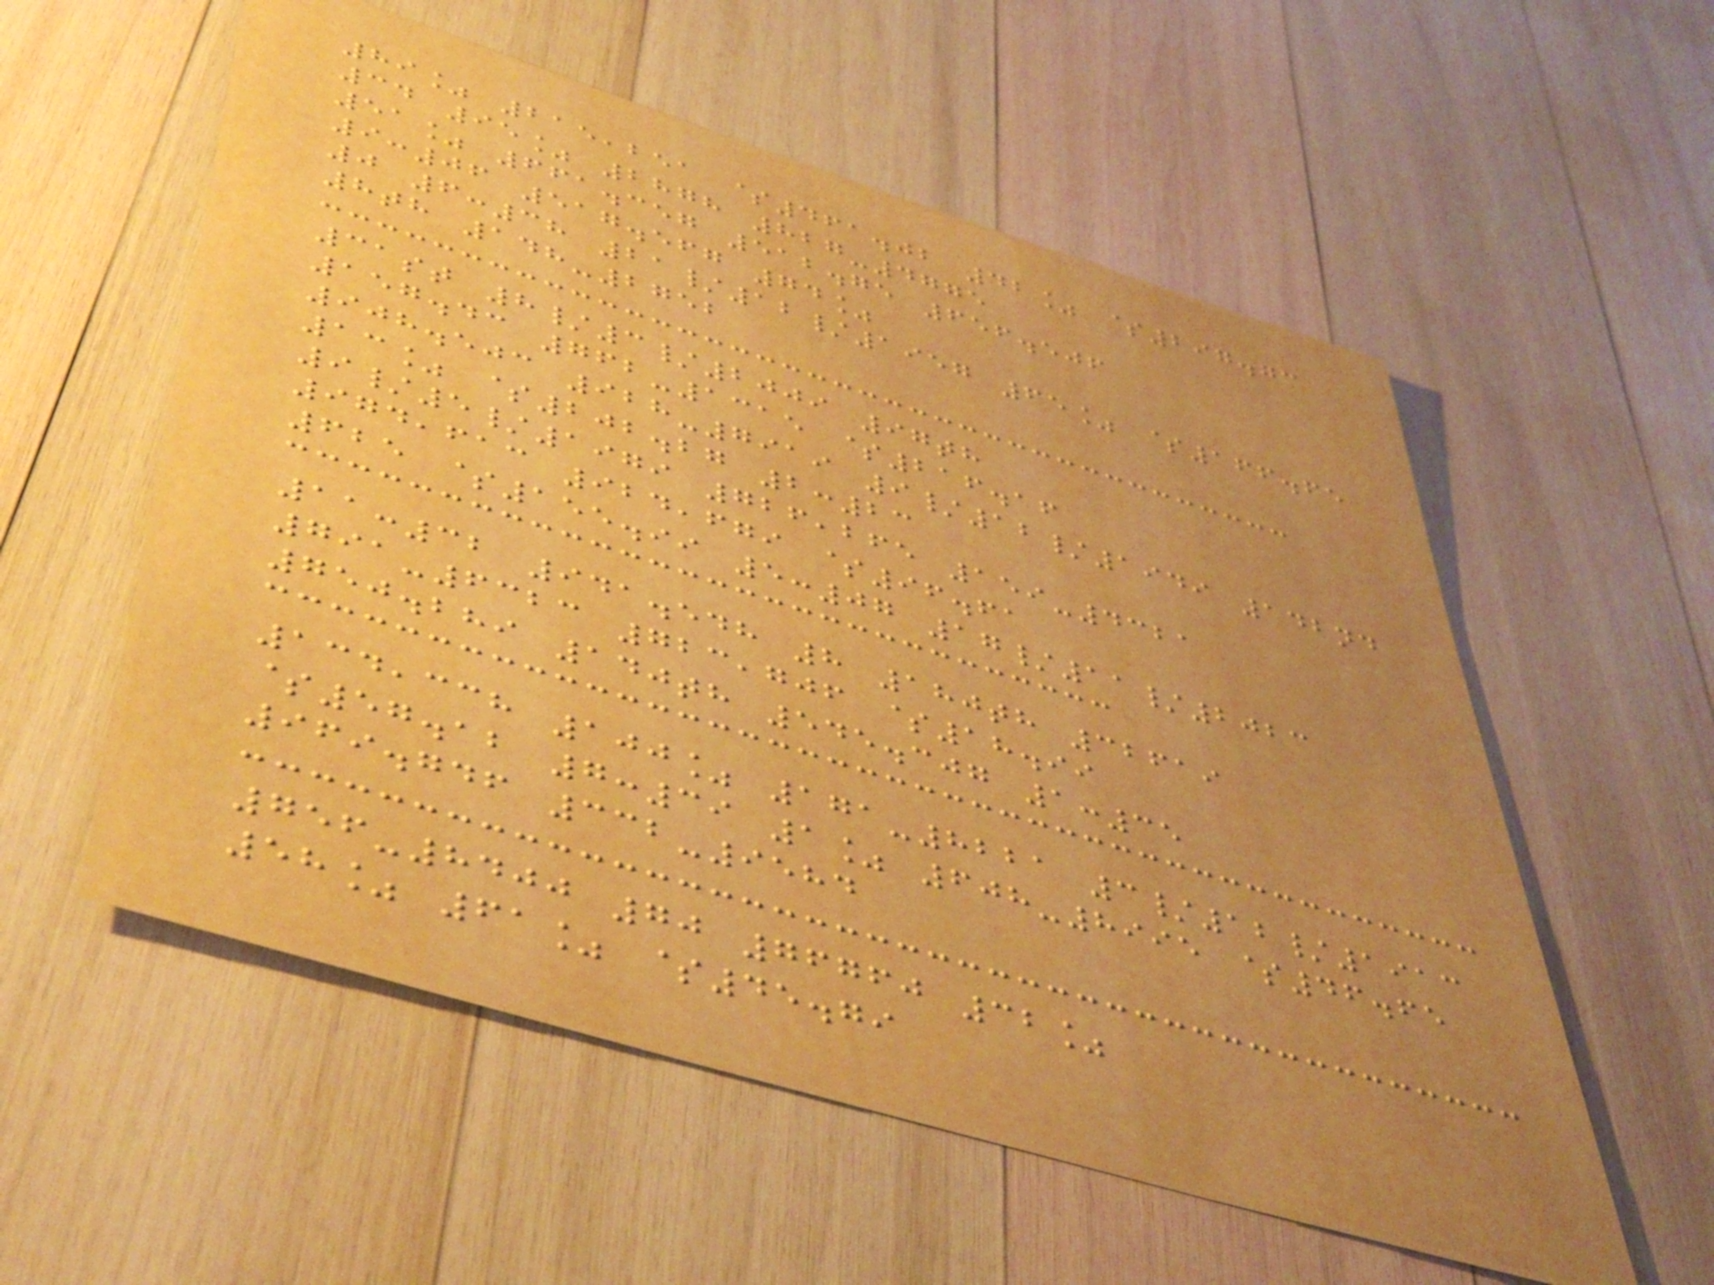89% 215,251 $461.02 42% $297.73
34 95% 2878 827-4775
51% 661.357 512.75 656.506
9:06 517.567 74%
0 6:38 21/12/1957 65% $166.65
8th 148-2752
31st 8/3/2009 97th
157.43 762-1315 $216.16
908.503 928-7919 9/12/1949 142nd
13% $202.27 2:23
9/5/1979 726,265 159-4321
974,613 924,679 $96.61
625 $155.99 5:07 17/11/2023
11:32 941.548 8 180th 32619
791-6323 723,706 $18.99
750.289 140th 545.307 1:35
134,338 100% 171-8221 3/12/1913
$57.12 7:39 1% 608-8995 $46.65
969.746 332-9584
756-8400 70 76760 32%
58% 61% $45.79
